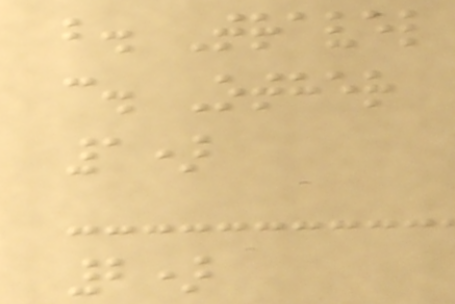b. Travel
c. Other
1)
2)
